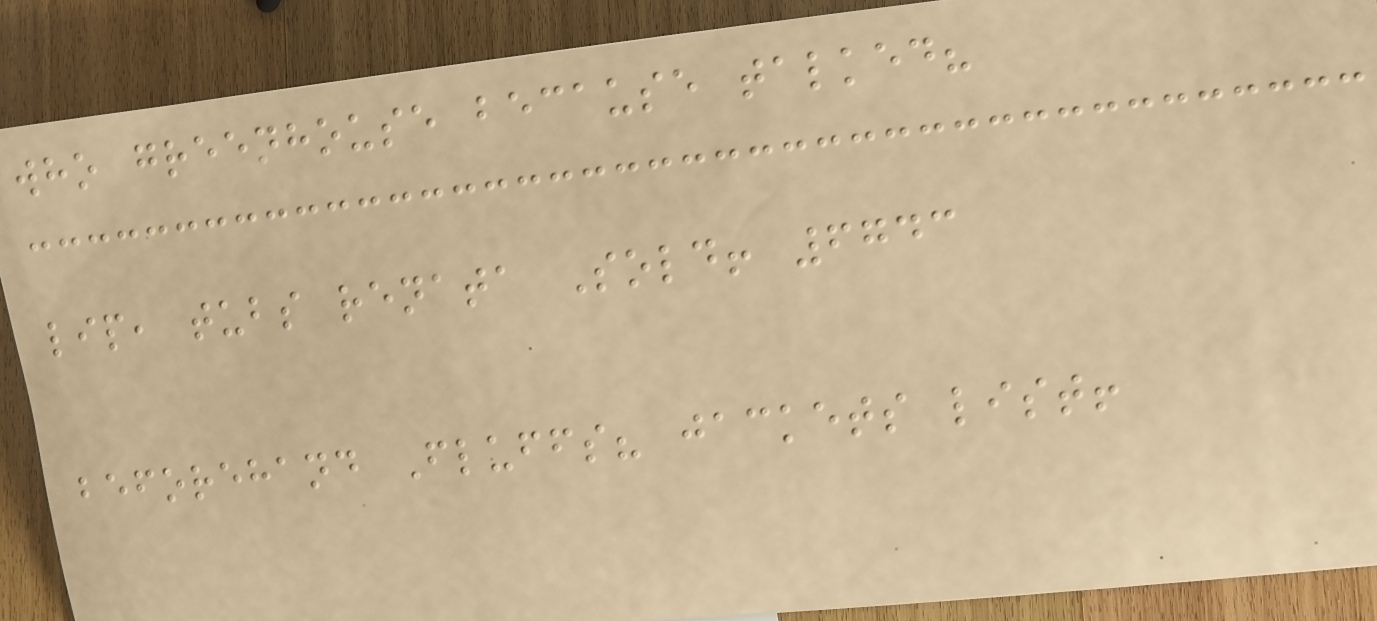who greenhouse because talked?
lip, tubs renata Sold! 6743
beforehand Fluffs? jackets list!
